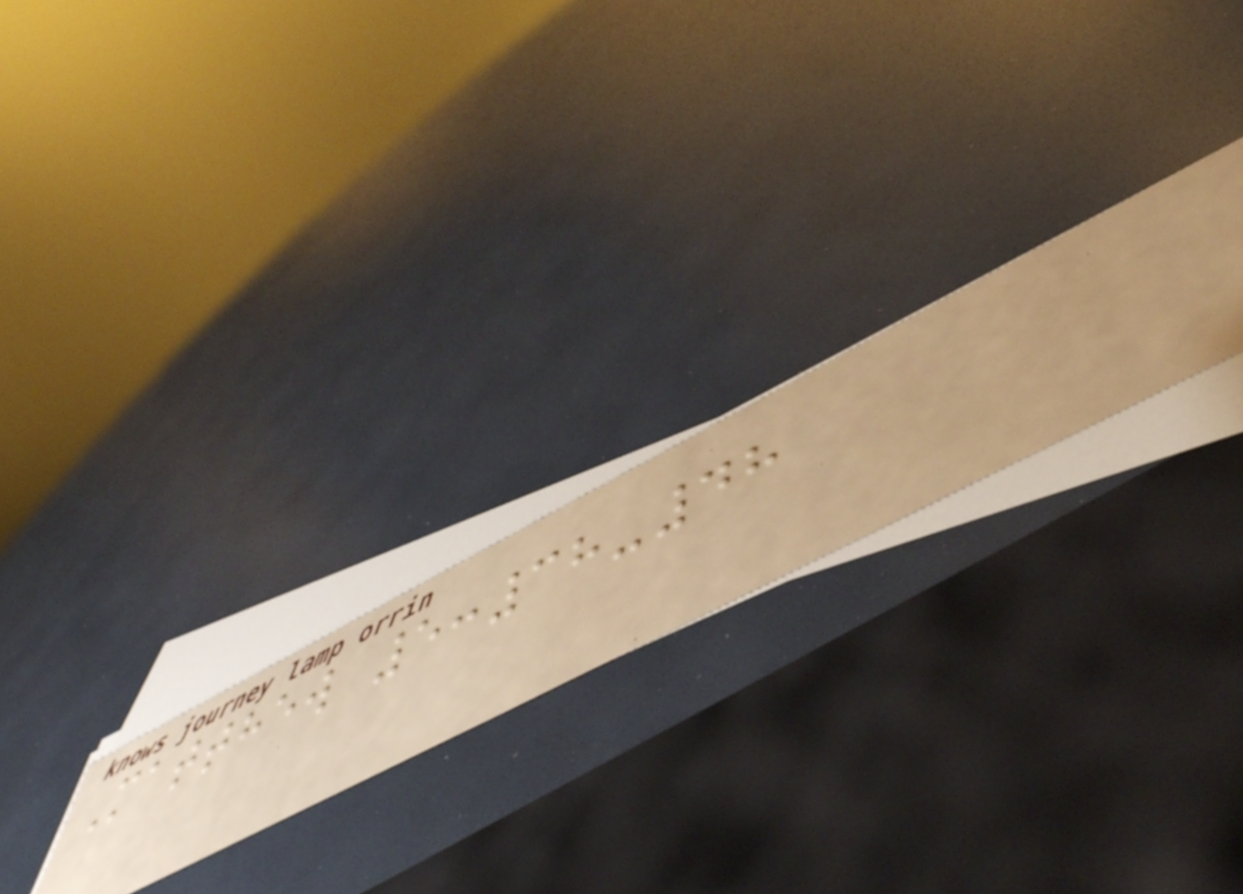Matthew 5:38-48
